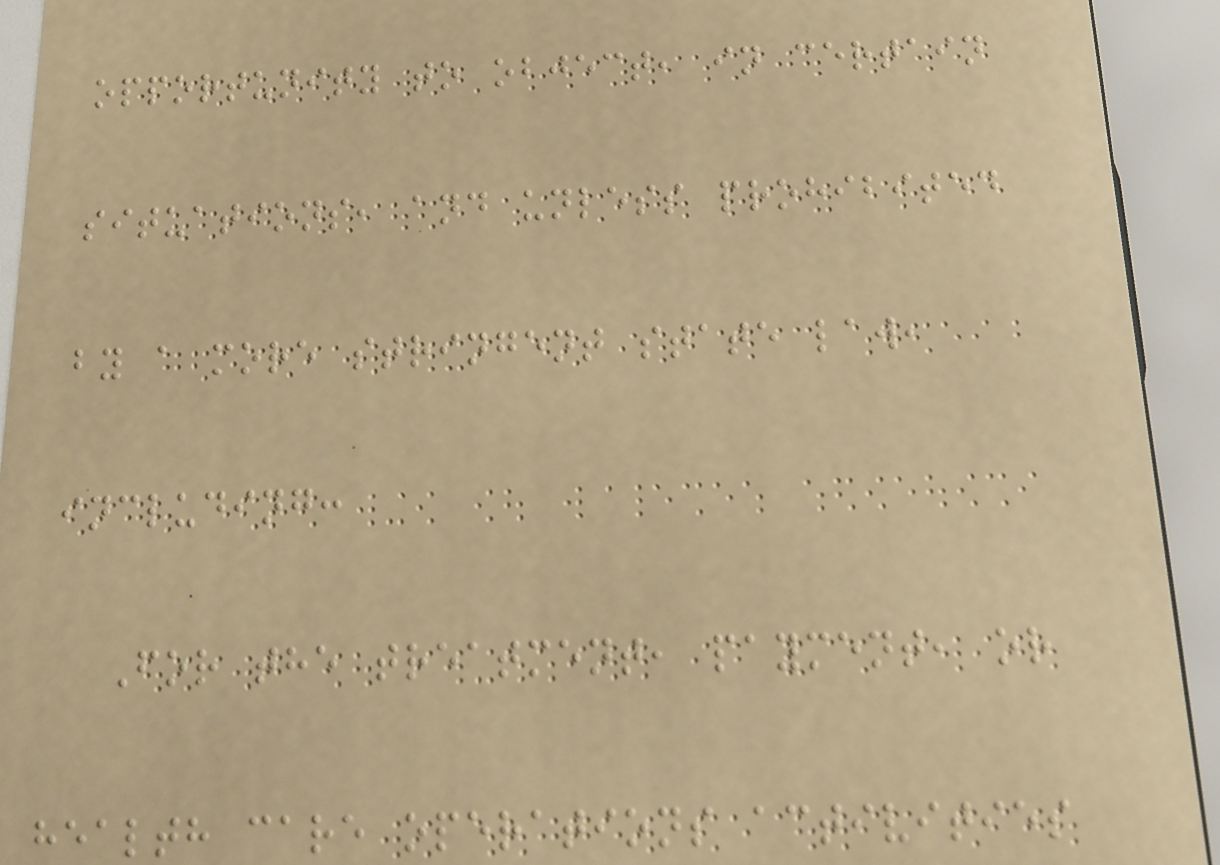opportunity to object, in certain
situations, and unless prohibited
by a more stringent state law,
including:
For the treatment, payment, or
health care operations activities
